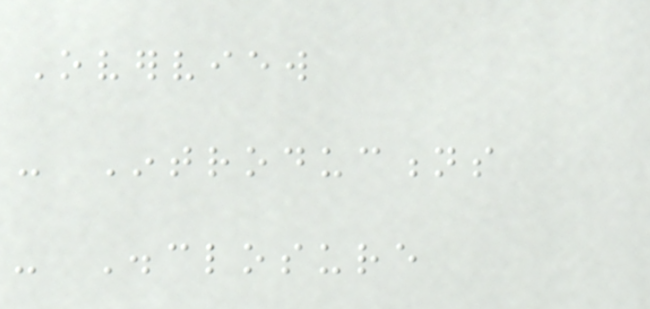Overview
- Introductions
- Disclosure
